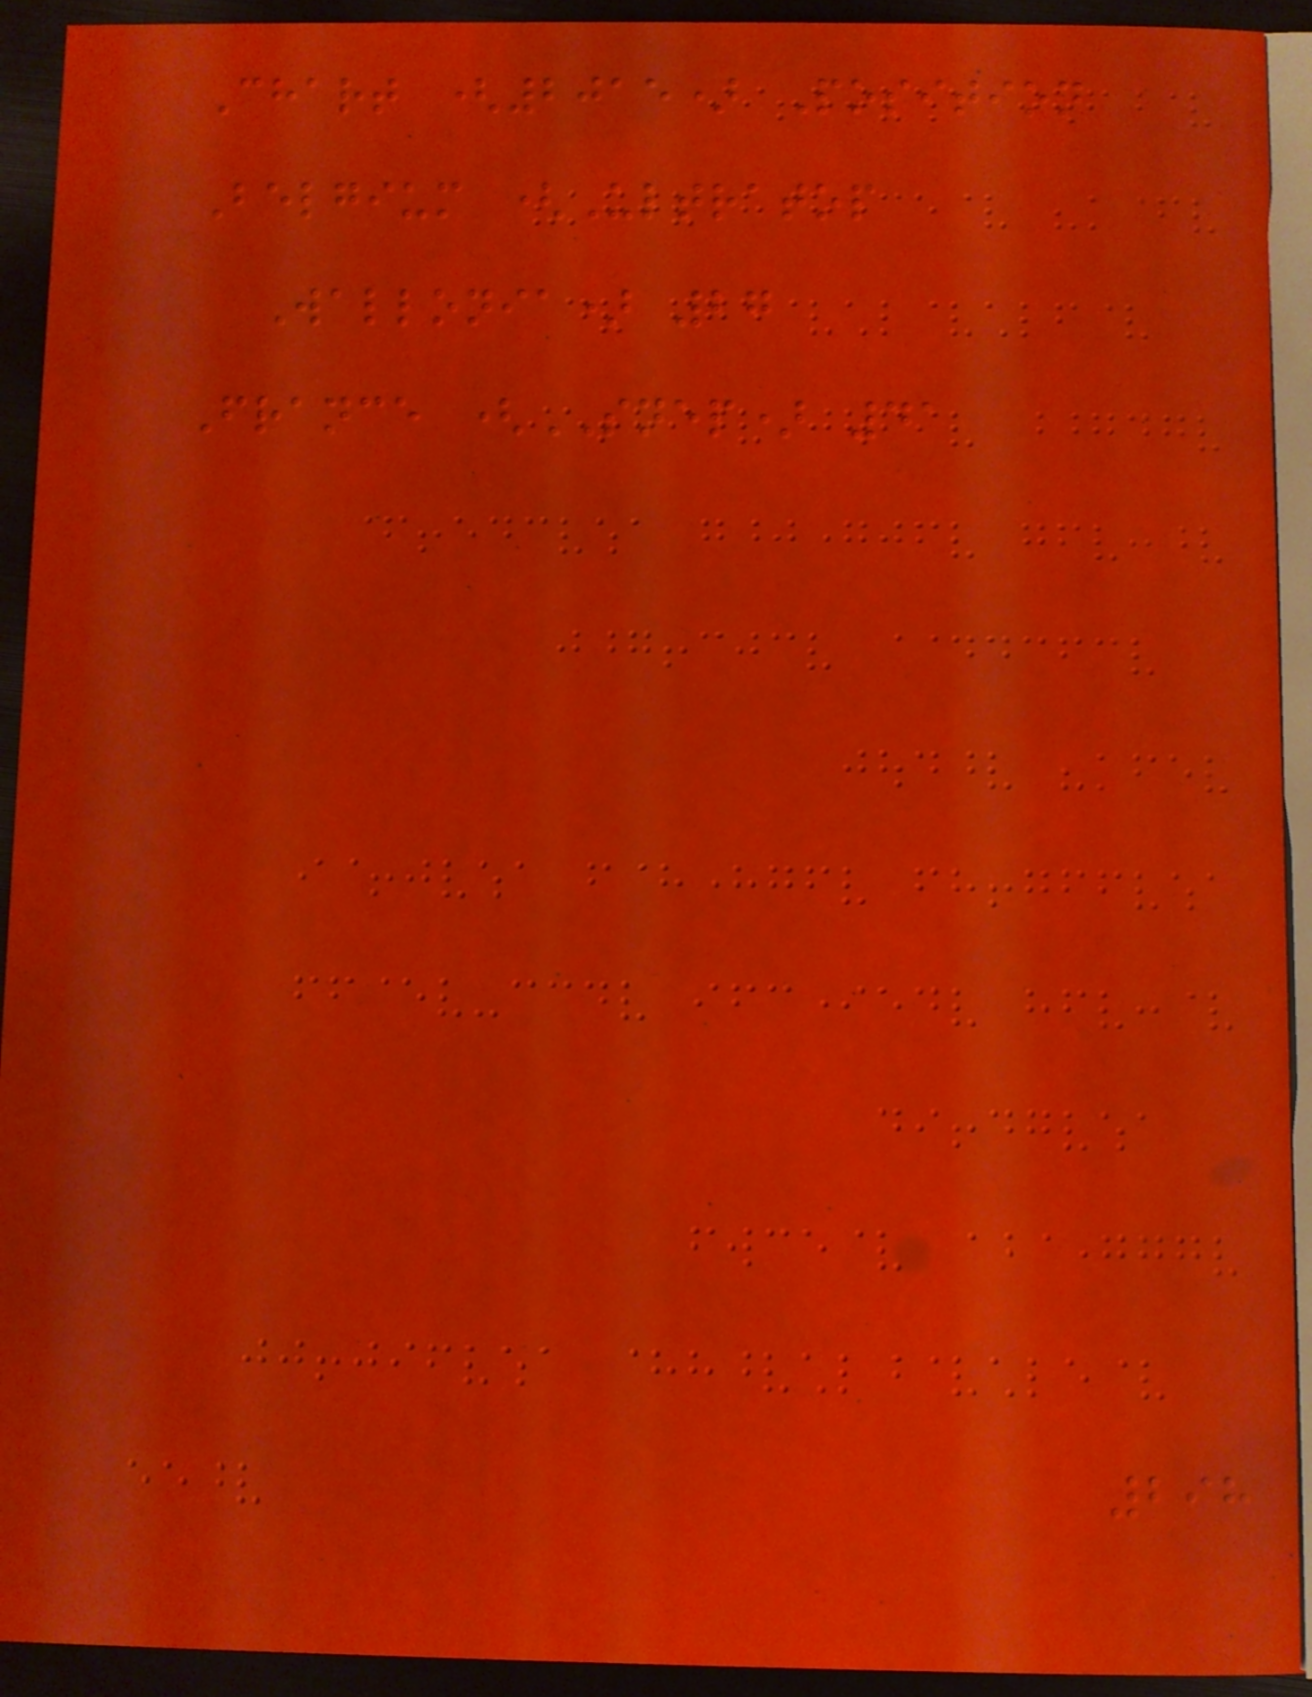Chart (2015) Position
Belgium (Ultratop
Wallonia) 27
France (SNEP) 41
298
